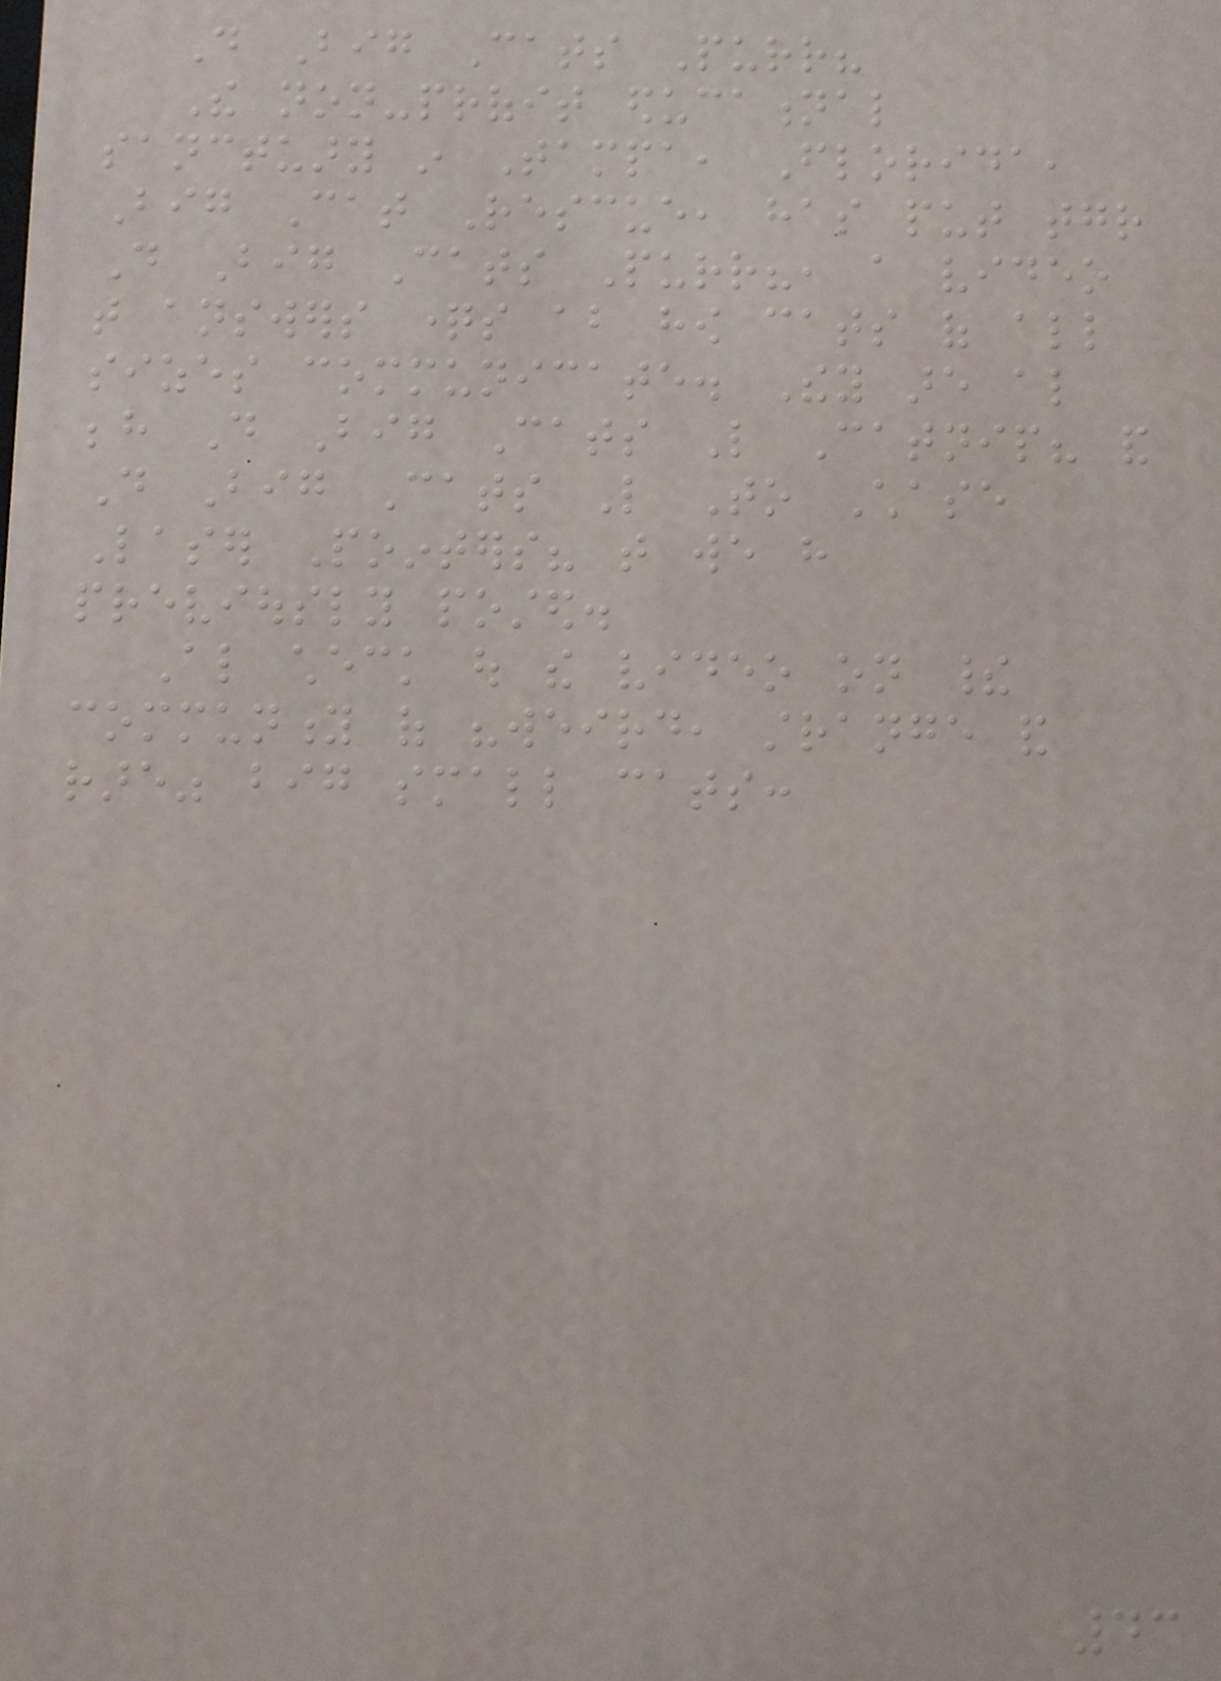Do Big Cats Purr?
The non-profit educational
sanctuary in Tampa, Florida,
Big Cat Rescue, has put together
Do Big Cats Purr?, a video
that answers questions about how cats of all
sizes communicate. They are also
behind Do Big Cats Like Catnip? and
Do Big Cats Like To Chase
Laser Pointers? that we have
previously posted.
Also check out the video on their
community of "weird, strange and
rare" big small cats:
43
